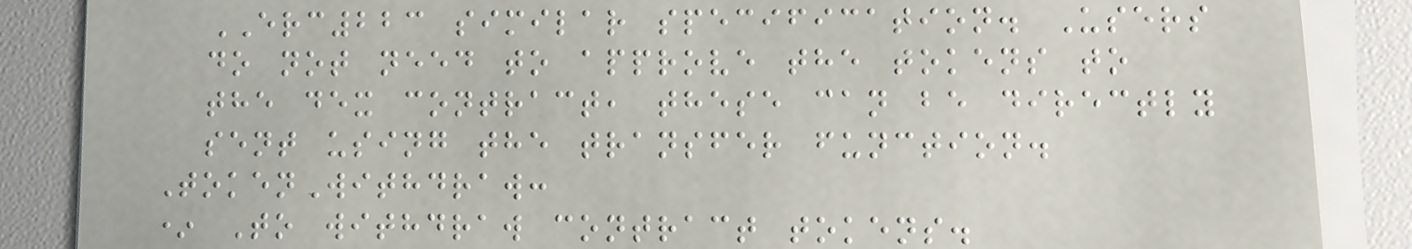ERC223 similar specification. Users
do not need to approve the tokens to
the dex contract, these can be directly
sent using the transfer function.
TokenWithdraw:
* To withdraw contract tokens.
